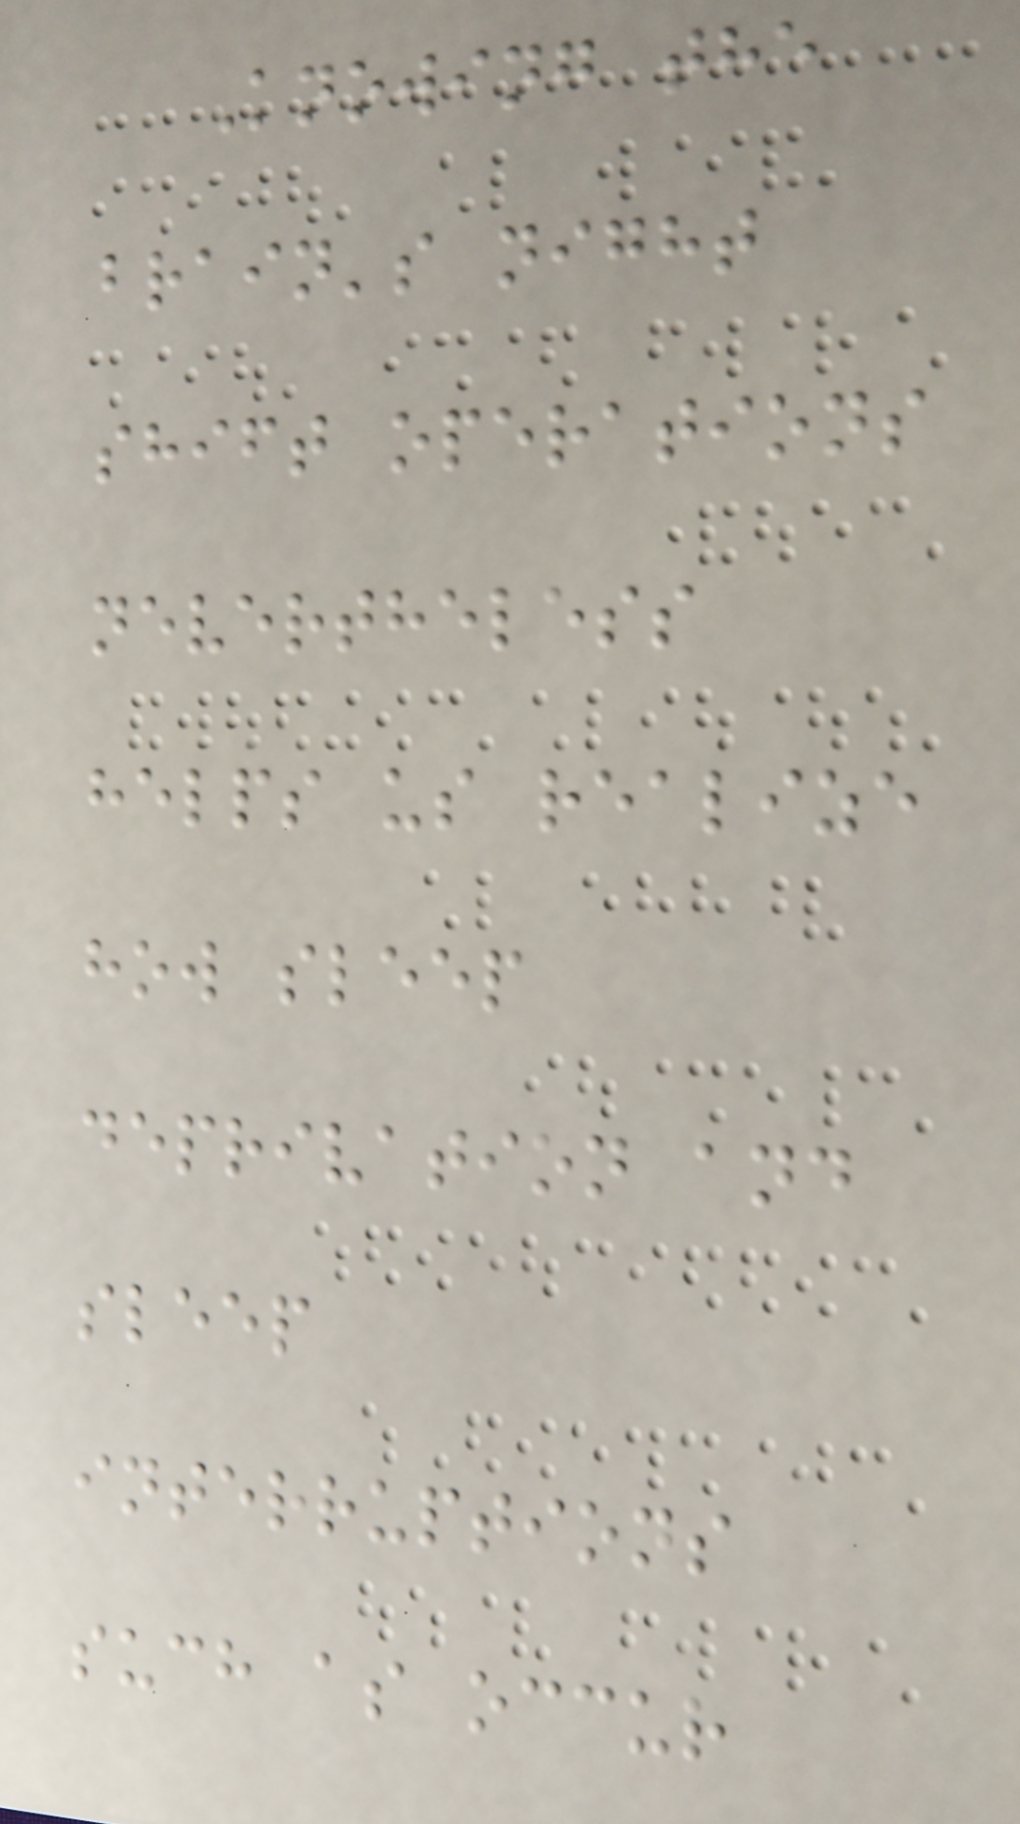Knowing the
brain's night
shift operations
nevertheless
helps us realize
how sleep
deprivation and
sleep
interruptions
such as occur
